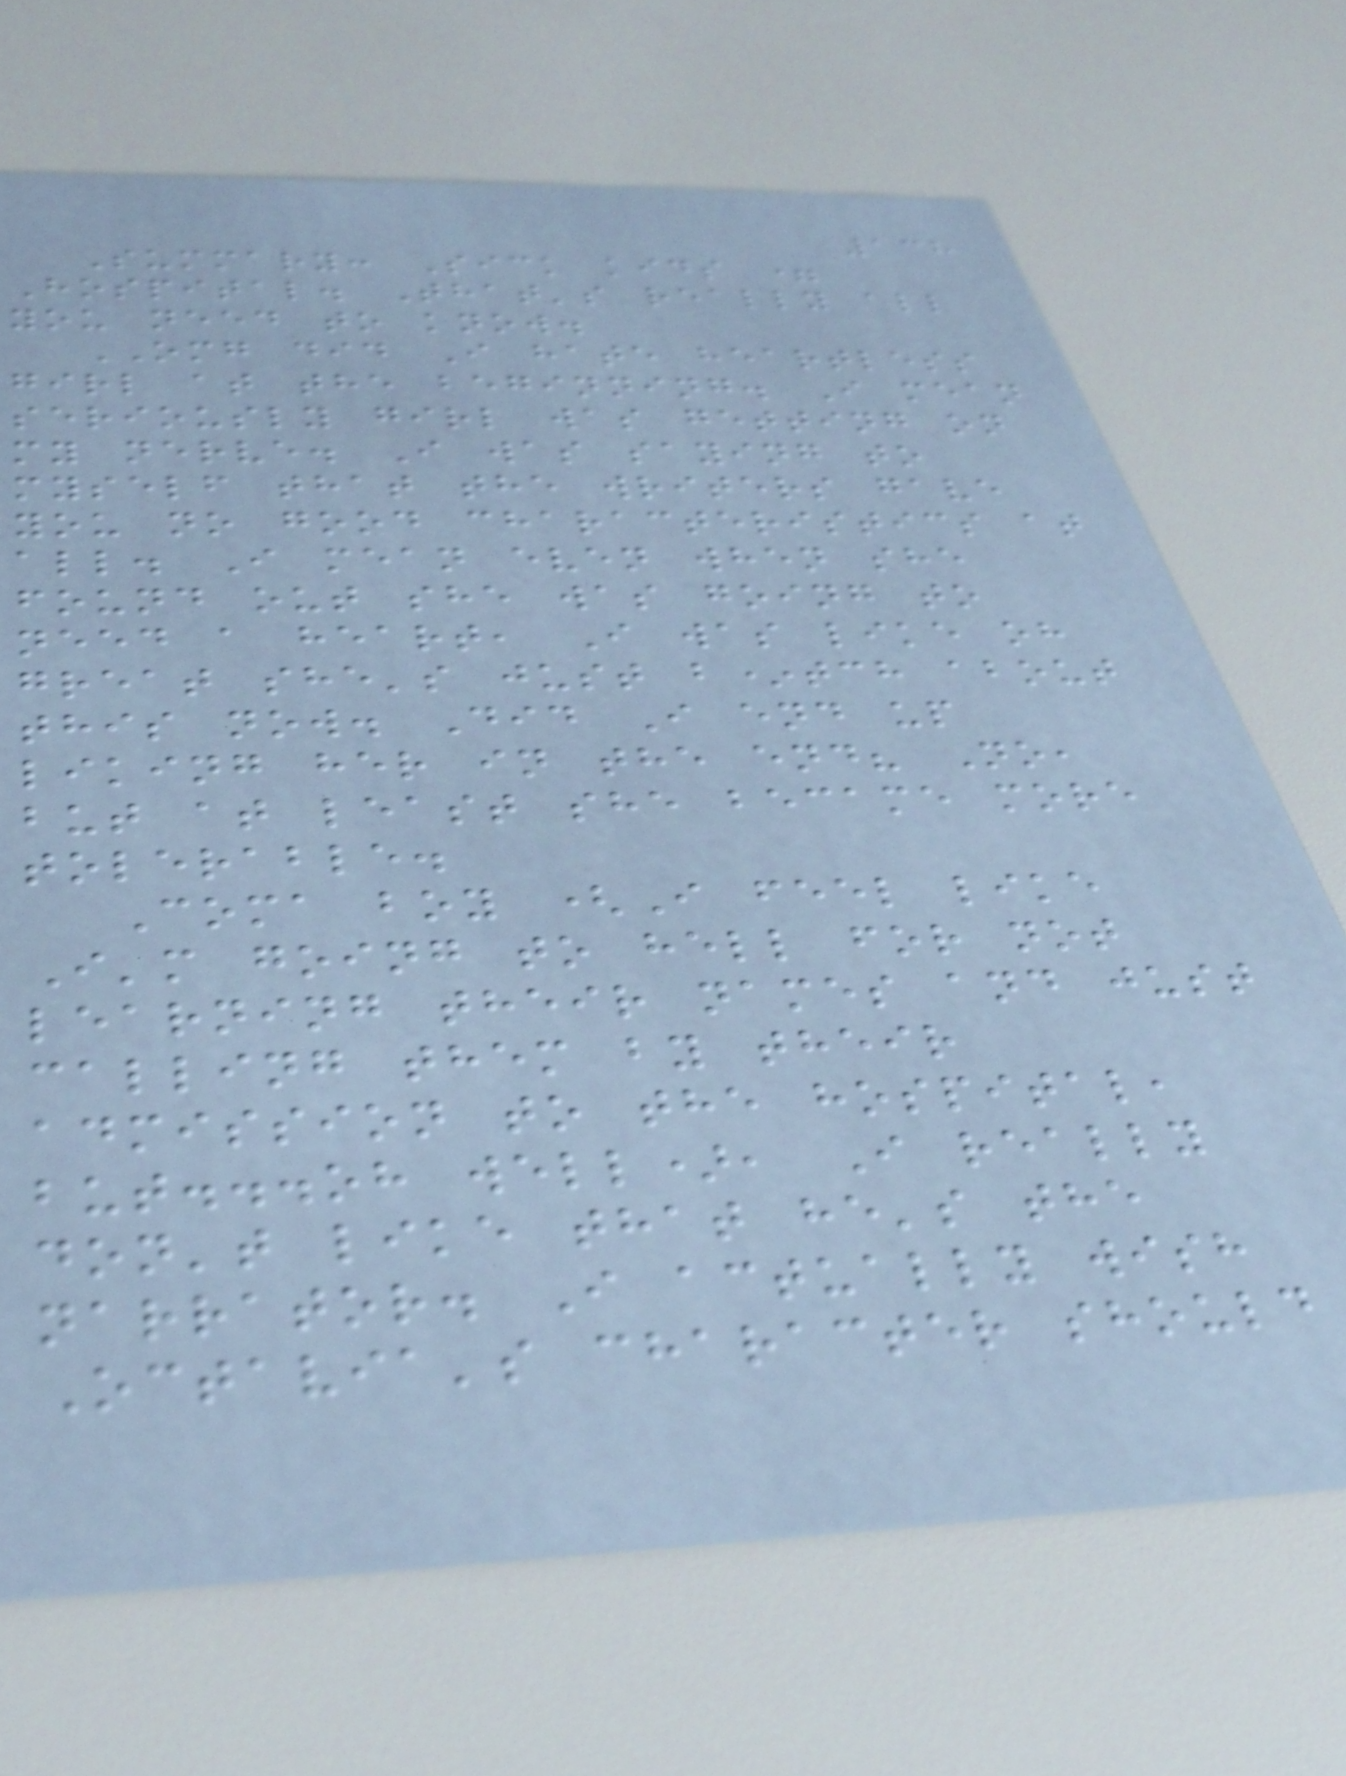138
Summary: Sick kids =
Hospital. That's really all
you need to know.
OMG did I hate heartless
girl at the beginning. I mean
seriously girl was getting on
my nerve. I was saying to
myself that the writers gave
you no good characteristics at
all. I mean even when she
found out she was going to
need a heart, I was like oh
great she's just b*tch about
this now. Did I end up
liking her in the end? No,
but at least she became more
tolerable.
Coma boy (I feel like
I'm going to hell for not
learning their names and just
calling them by their
admission to the hospital,
but...oh well), I really
don't like that he's the
narrator. I actually wish
Octavia's character should
